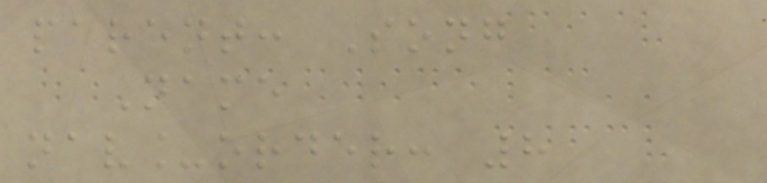parent: Song
Name
nav_order: 8
